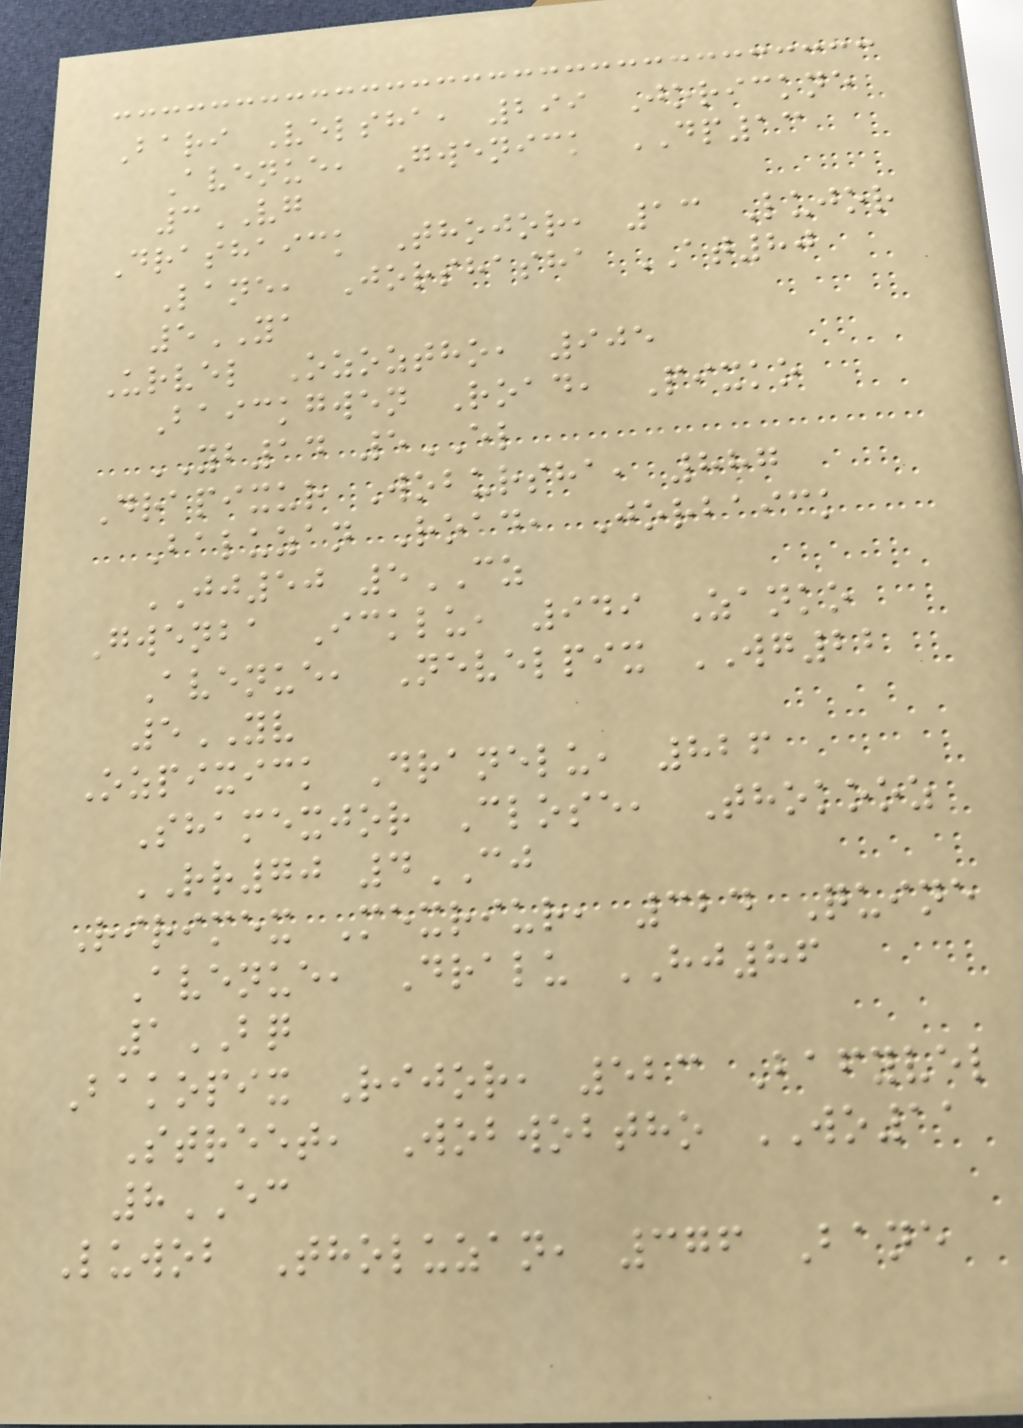Bari Velsha, 299 Jorickne
Avenue, Gwenick DP13
3VG
Drashaick Thojor, 13 Lujor
Lane, Jorshasha AT80
5YA
Urvel Ozoztho, 905
Baickgwen Road, Pixko
YB14 5EL
Drapixur Wobursha, 887
Baluzan Road, Jorbaick
JJ50 5CZ
Gwenba Icklu, 949 Zanko
Avenue, Nevelpix WG22
5YV
Ozpixick Dranelu, 826
Shamexjor Close, Thokooz
RR70 4CJ
Ririmex Mexriur, 324 Quine
Avenue, Dralu HJ86
1BQ
Bakopix Rijor, 523 Bafyvel
Street, Wobwobtho WO11
8EC
Luwob Tholuzan, 376 Bane
